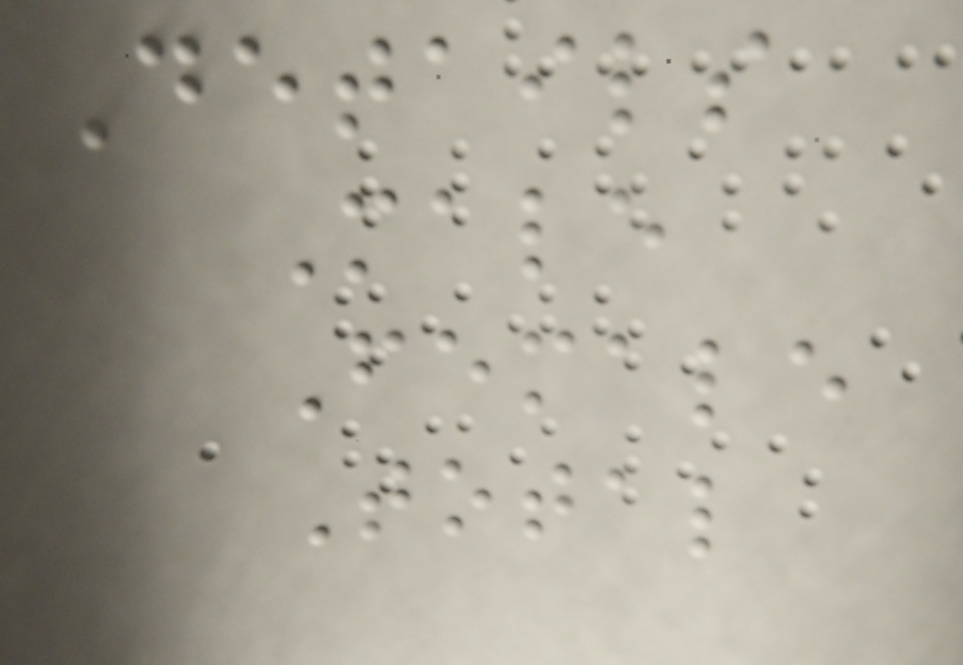Details
Male
Female
Total
